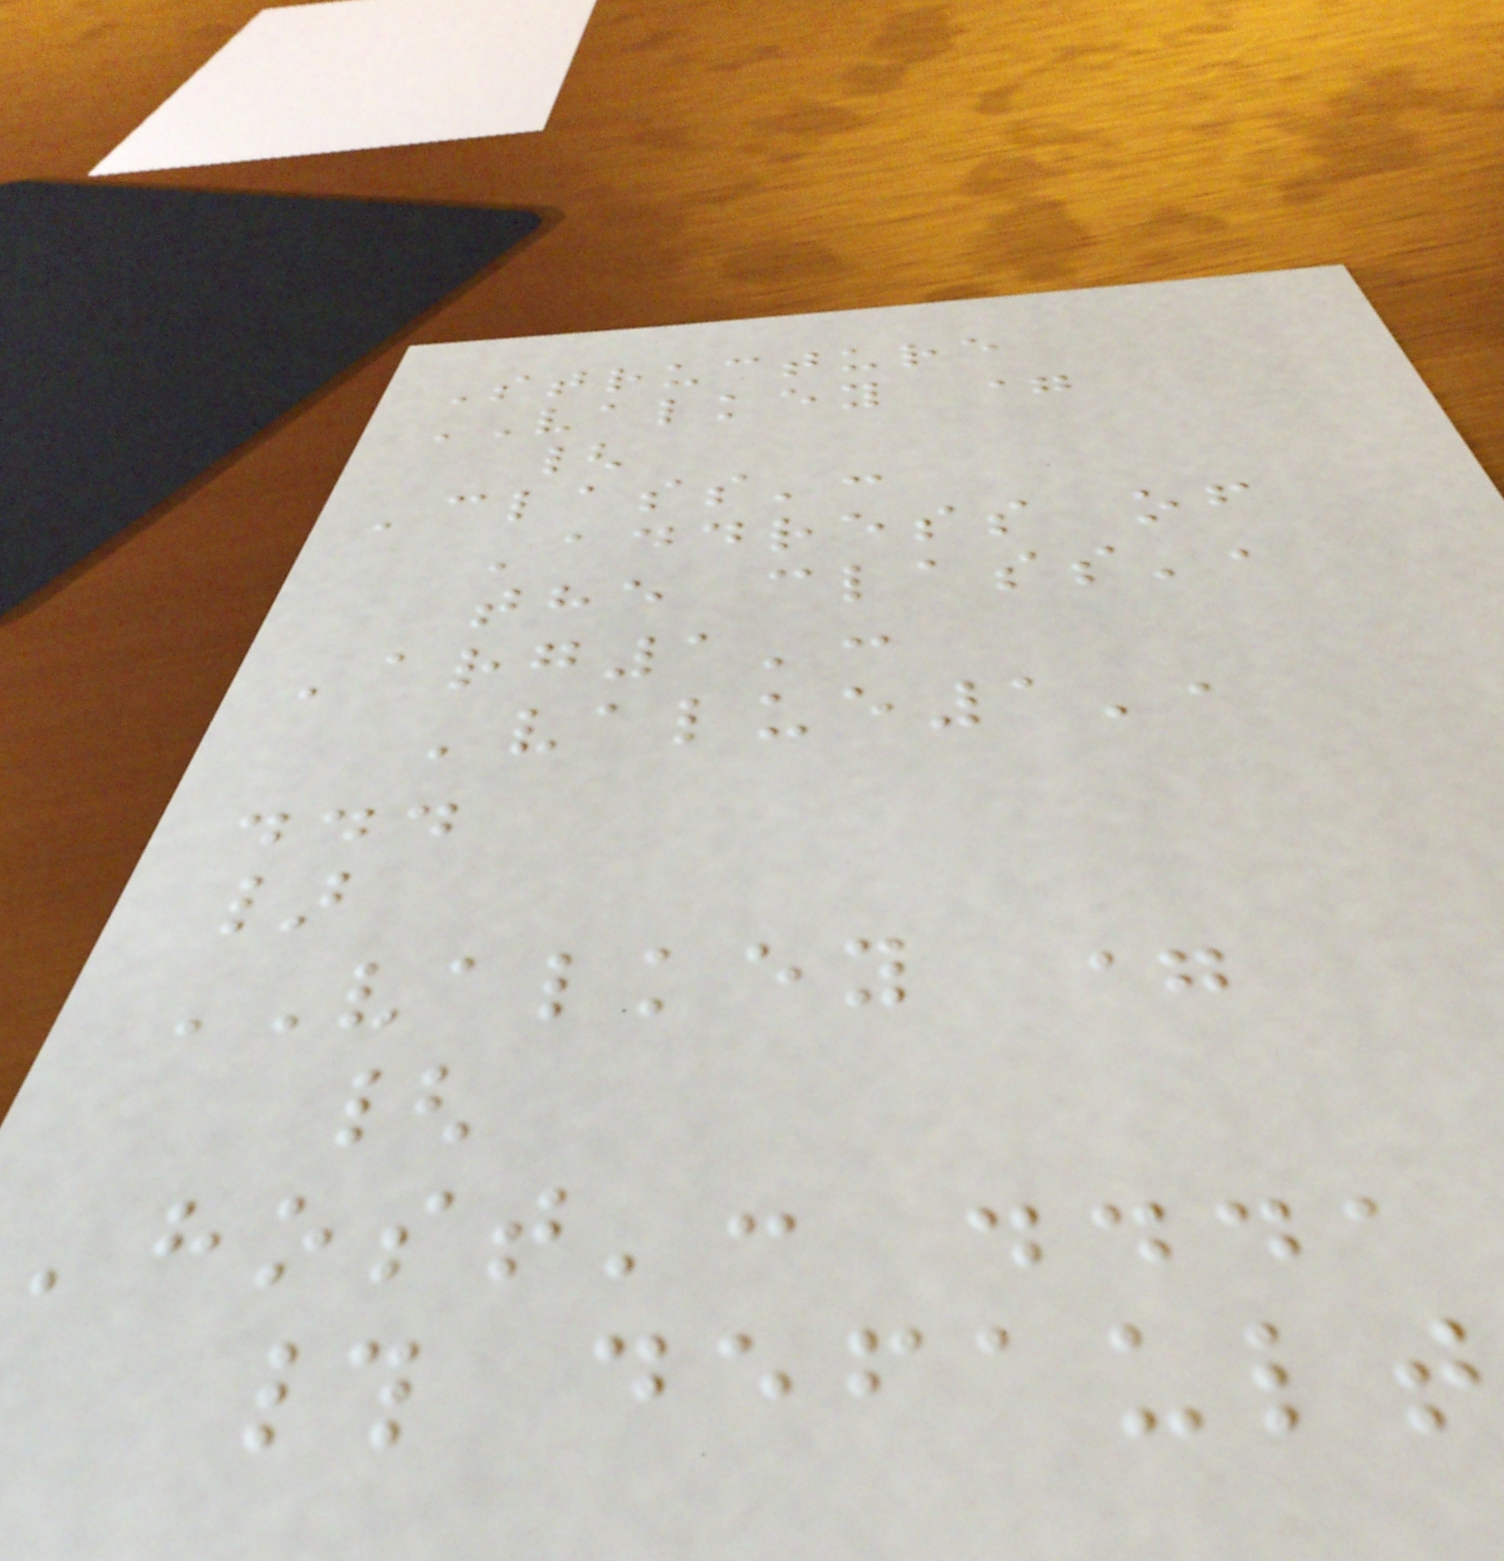Structure
VALKEY =
{
'class':
'address of
the class',
'arg1':
'value1',
...
}
VALKEY =
{
'host': ...,
# default
